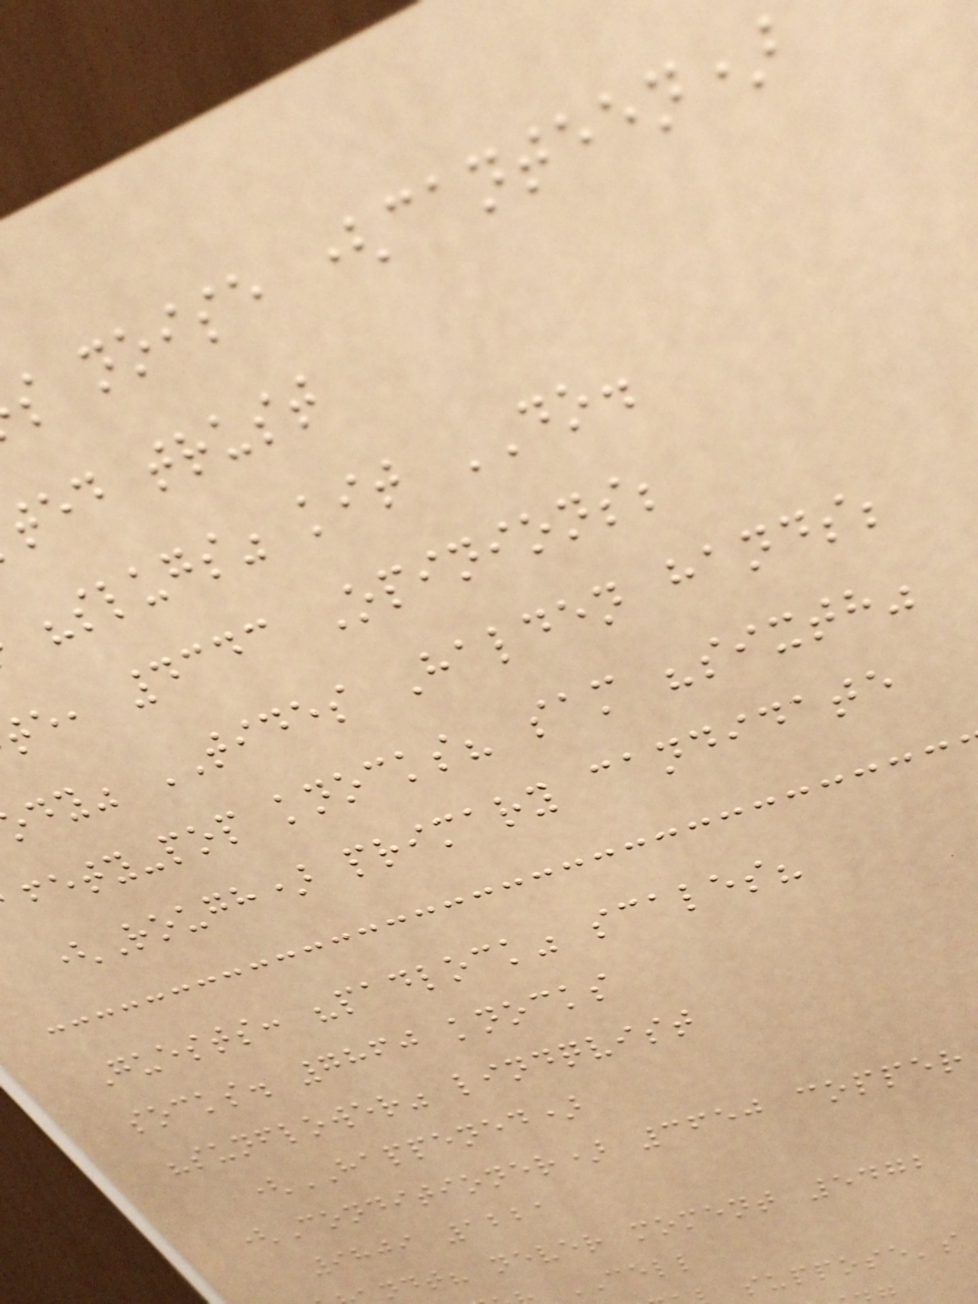s noise (canteen)
ted trust
"slugs" kit DO.
e, 4343 Opinions;
dy" TIDES Halden hands;
fety-pop knocks? sam "sixth"
(Rough) primary candidate
Guests: "padlock" scales?
socks. 7860 knocks
"sunflower" lindqvist
(HAPPENED)
(Conditioner) 3650 copper
9809 1221
ndt? never moment 5472
CELL
suppose's
